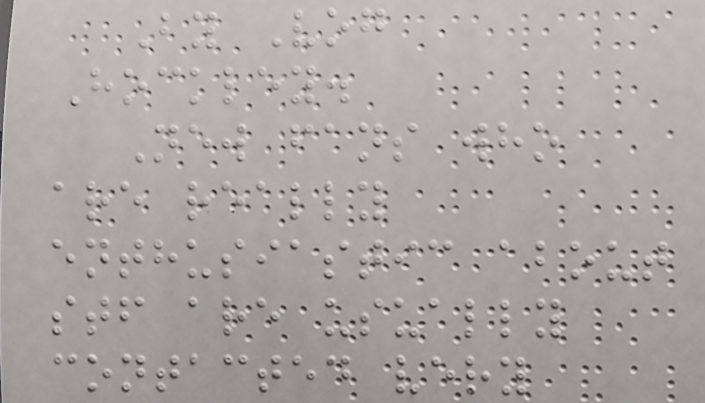By Vog
Hockley.
New fans who
are really
enthusiastic about
stf are usually
contacted very
